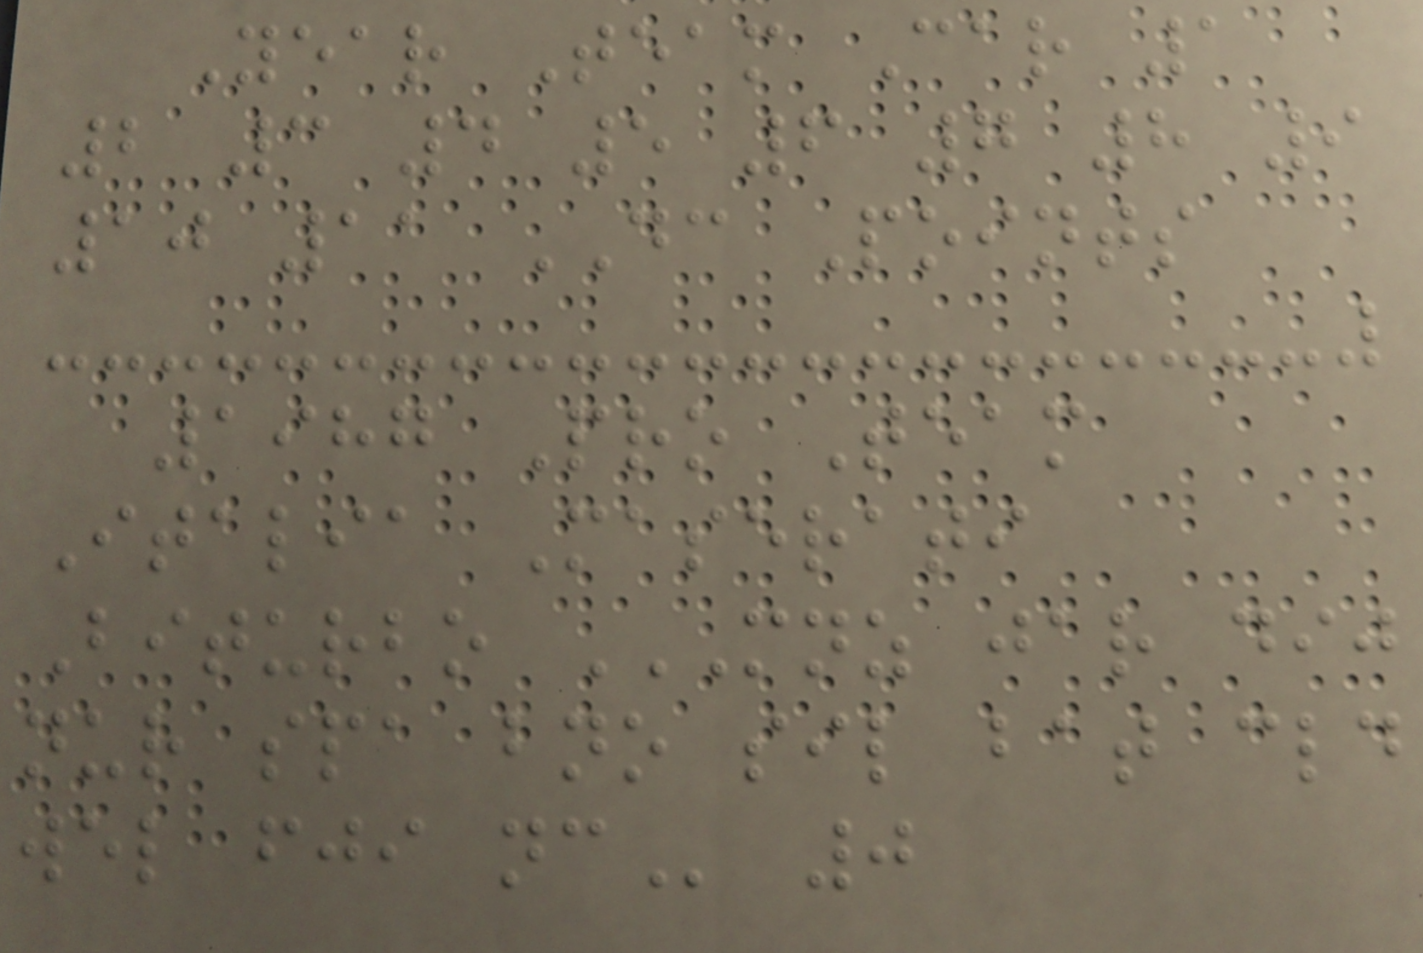Year Team Car 1
2 3 4 5 6 7 8 9
10 11 DC Points
1987 Pro Team
Italia Maserati
Biturbo MNZ JAR DIJ
NUR SPA BNO SIL BAT CLD
WEL FJI NC 0
